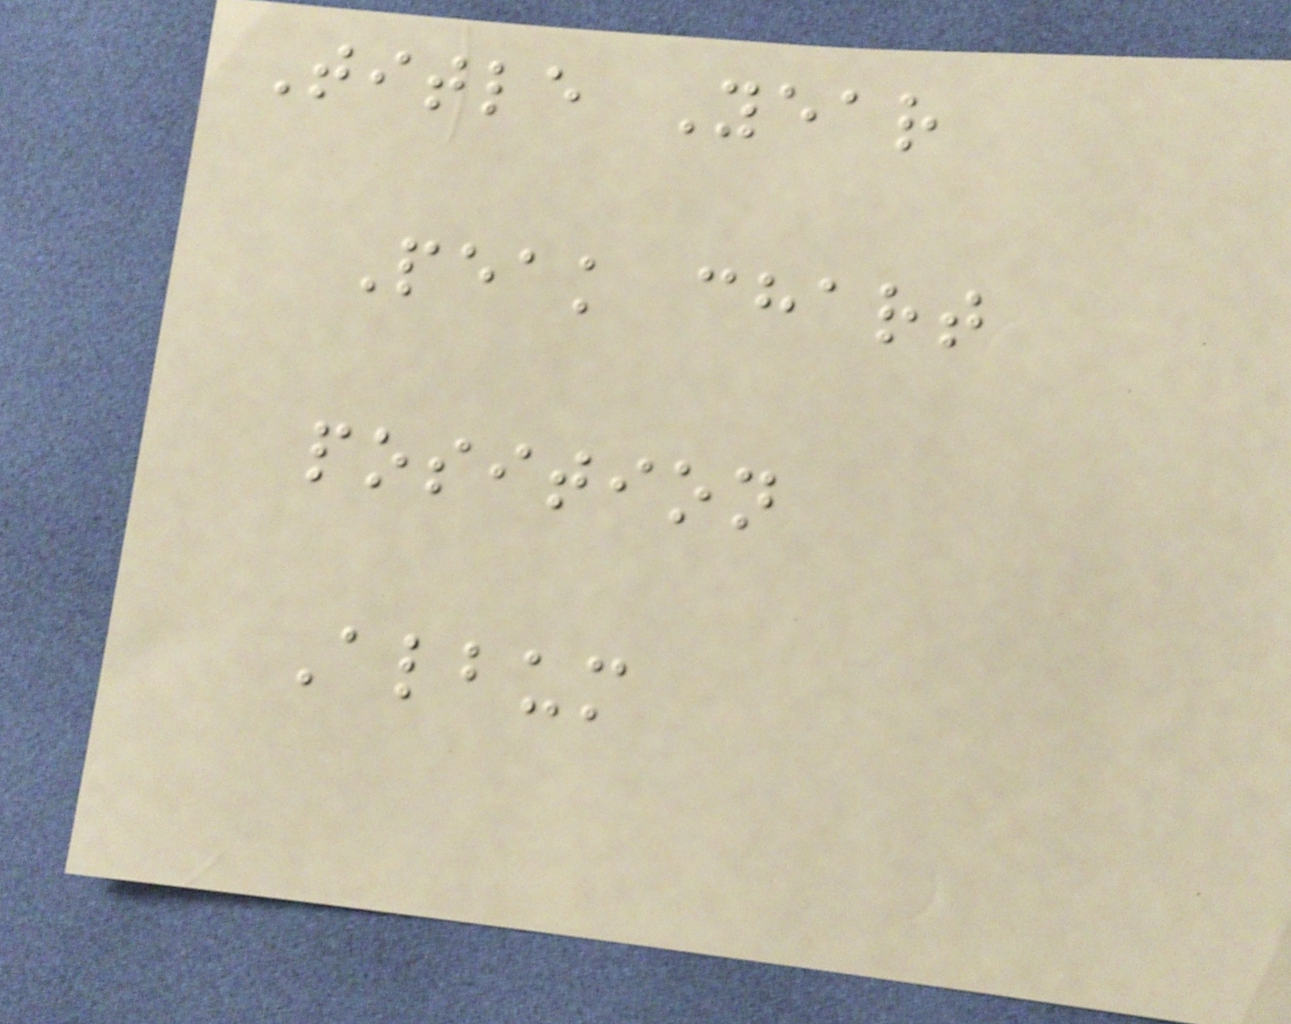Title Year
Peak chart
position
Album
